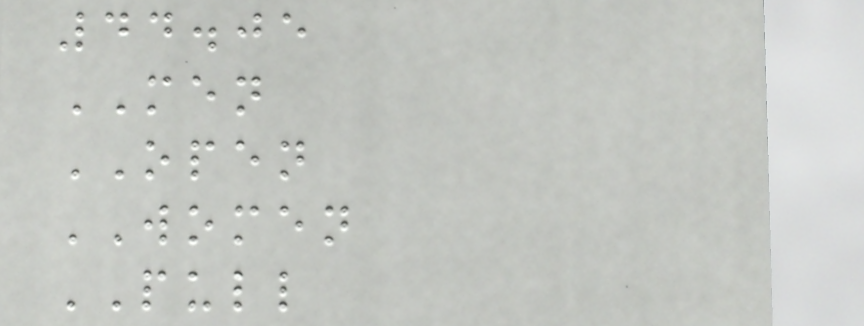44.05
MEN
OPEN
WOMEN
PULL
